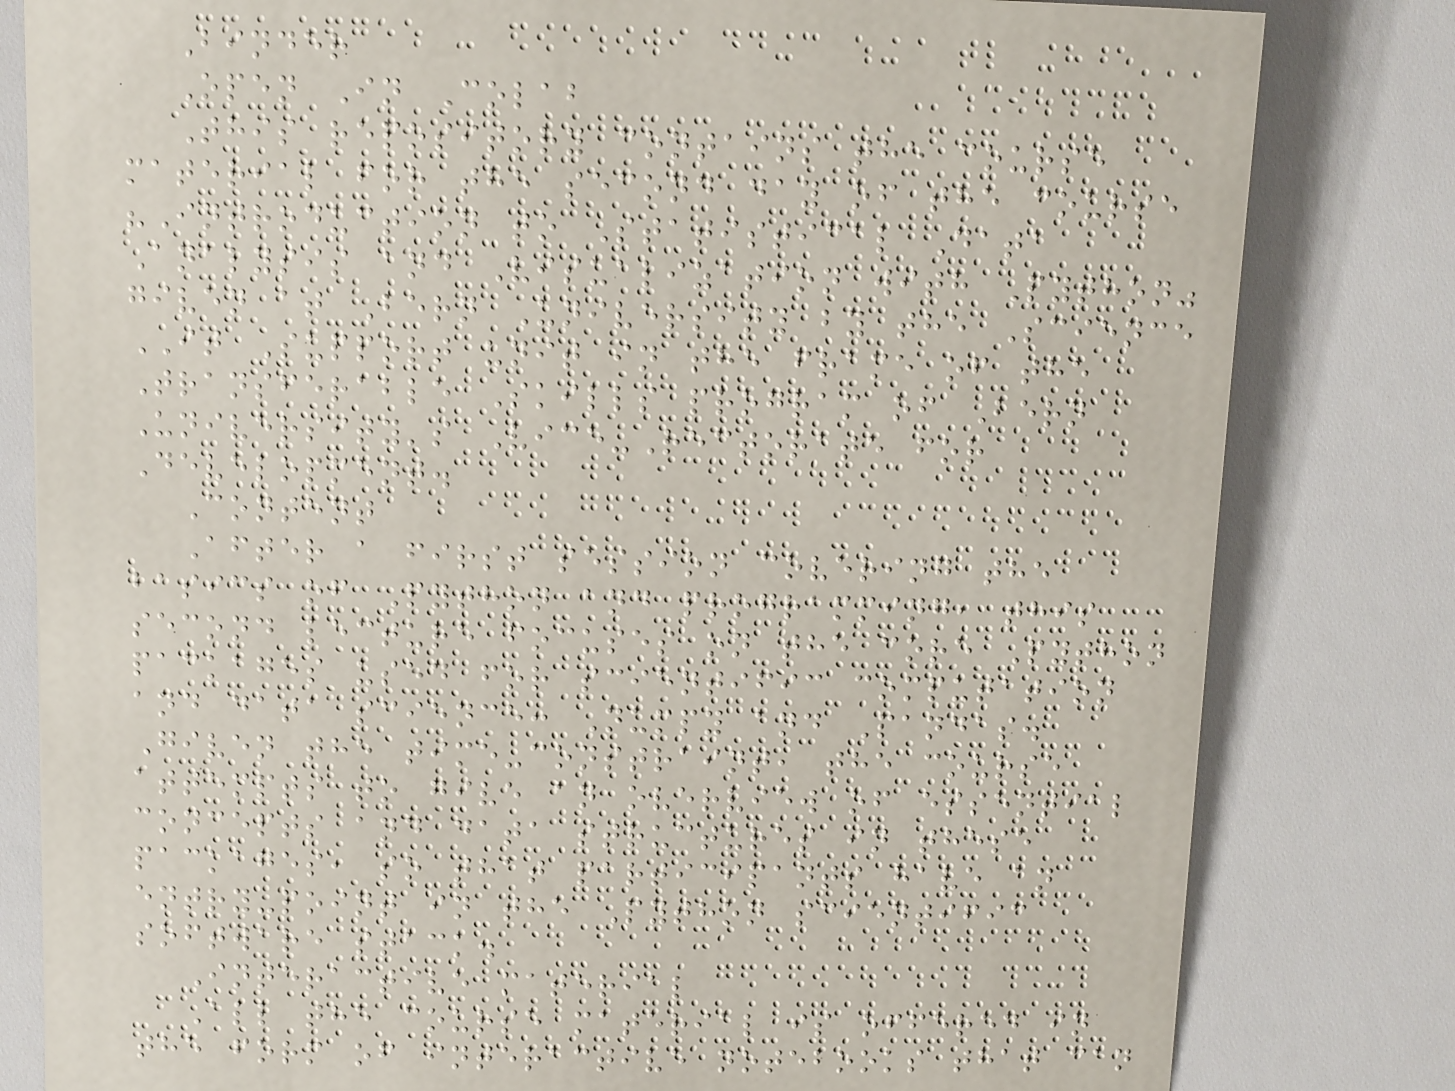Binder
Open In Colab
This repository contains the course
material for the second day of the course
"Introduction to Statistical Data
Analysis and Visualization with Python"
given at Bern University by the Science
IT Support unit in the frame of the
Transferable Skills program of Bern
University's Vice-Rectorate for
Development.
Content
After a first session covering the
basics of Python and programming, this
second lecture focuses on the core Python
packages used for scientific computation
and data science: Numpy and Pandas.
Given the time-constraint, the course
attempts to give an overview of essential
concepts and data structures in these
packages, so that participants have an
entry-point in the Python scientific
software stack.
Interactive material
All the course material is offered in
the form of interactive notebooks that can
